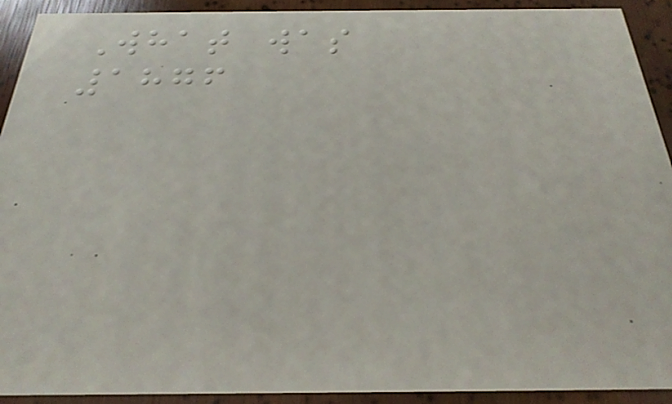What was
1876
